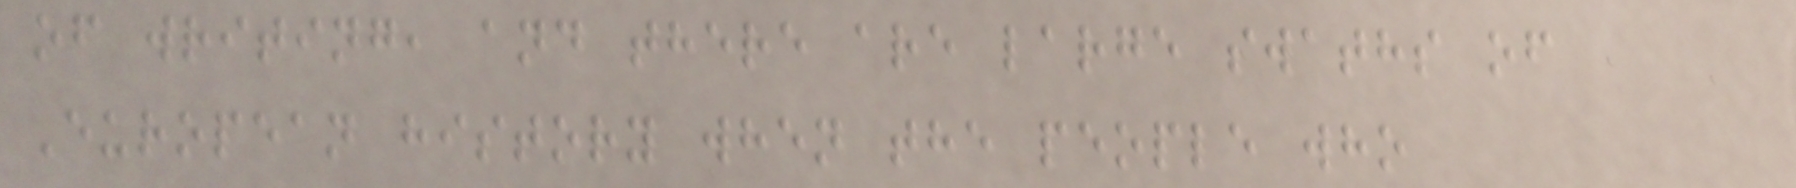of writing, and there are large swaths of
European history when the people who
